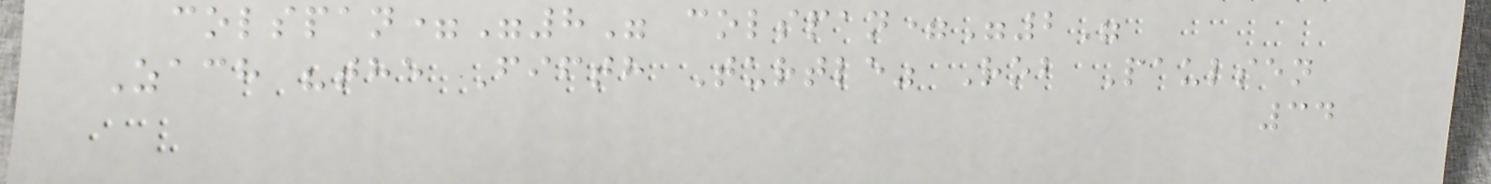colspan="8" colspan="2"
Zach "the Fifth Turtle" Rob Paulsen
34
